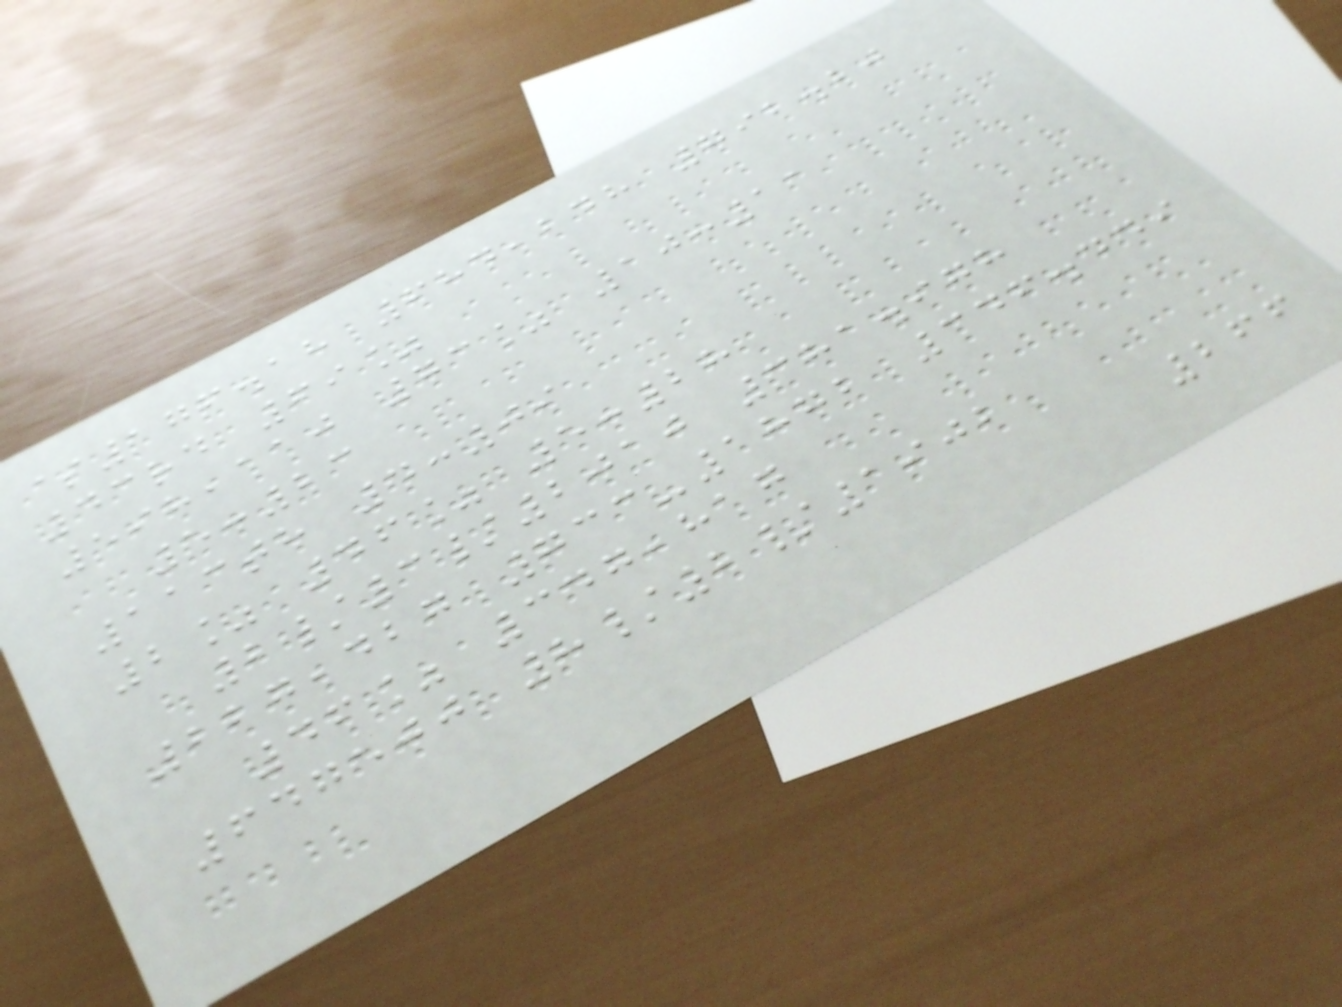$176.18 684,248 792.20
43rd 69%
598,110 73% 10:11
5:23
113th 4:09
2% 46% 5:28
2/3/2010 381.978
227,427 733-1872 346.449
46% 347,817
647500 8/2/1902
266
